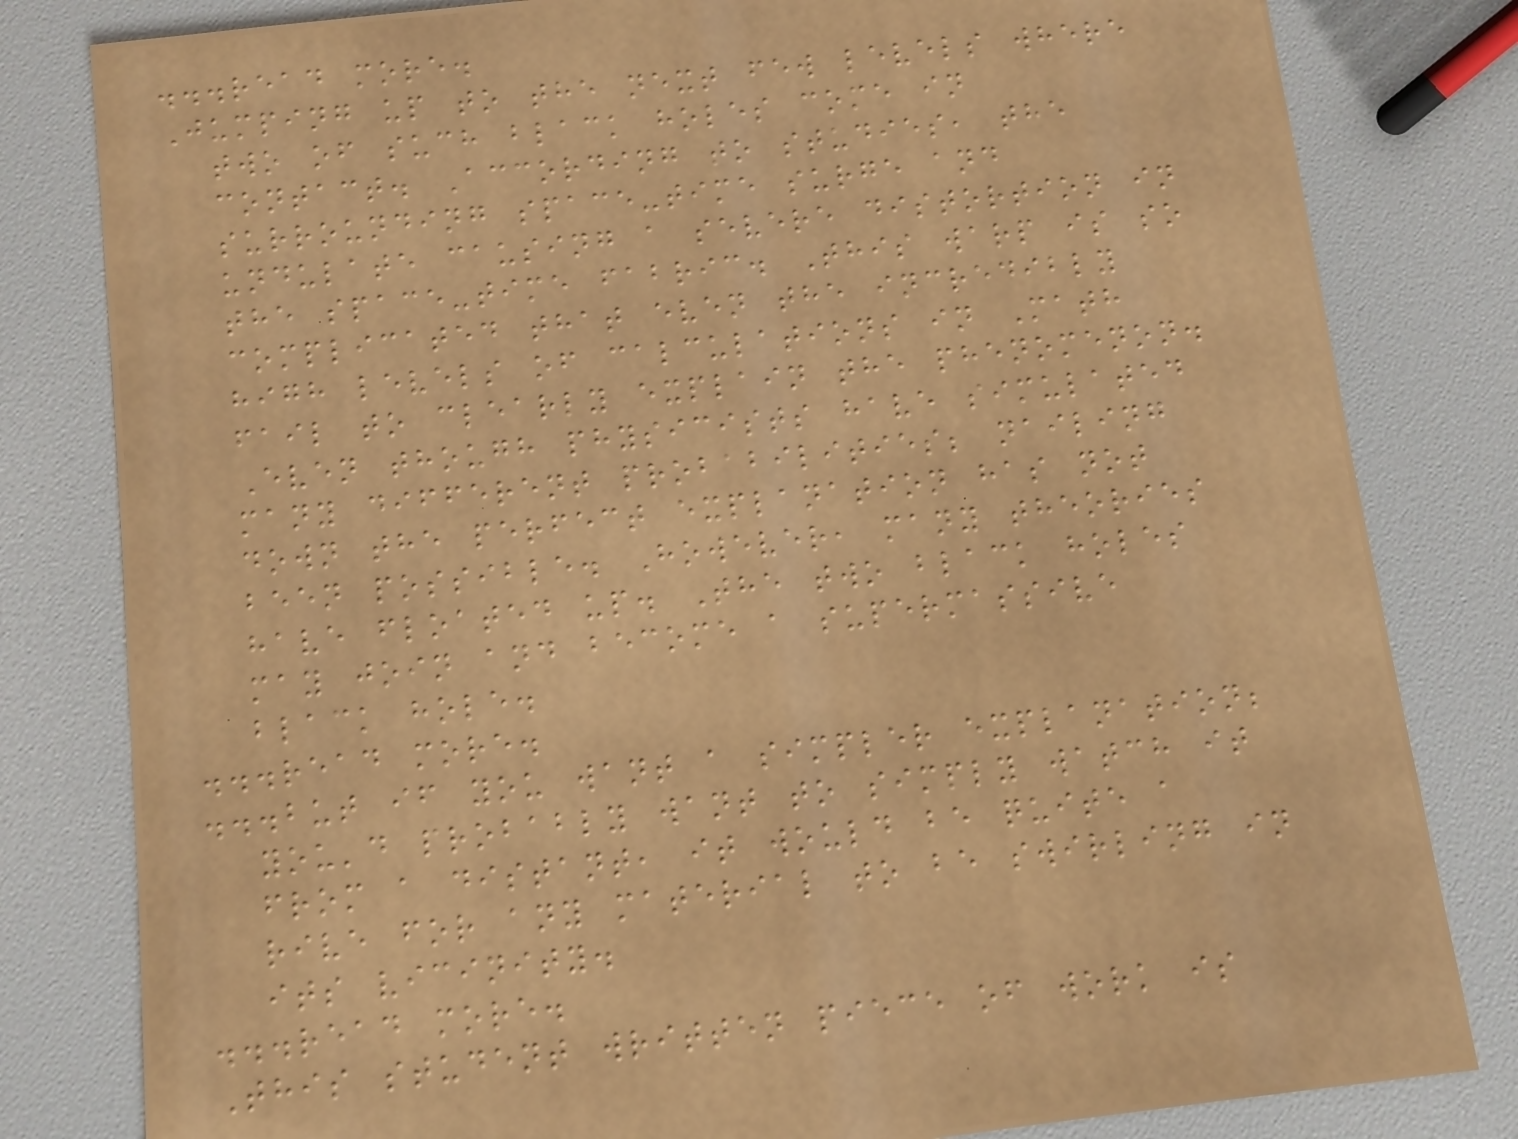...read more.
Jumping up to the next few levels where
two of such black holes come in
contact. According to studies, the
surrounding space-time surge and
undulate causing a severe distortion in
the space-time fabric. This warp is so
complicated that even the incredibly
high levels of calculations in Math
fail to clearly explain the phenomenon.
Even though physicists have simulated
many different probabilities; nailing
down the perfect explanation has not
been possible. However, many theories
have floated up. The two black holes
may join and become a supermassive
black hole.
...read more.
...but if you want a simpler explanation;
you'd probably want to simply watch it
from a distant, it would be quite a
rive for any material to be swirling in
its vicinity.
...read more.
This student written piece of work is
